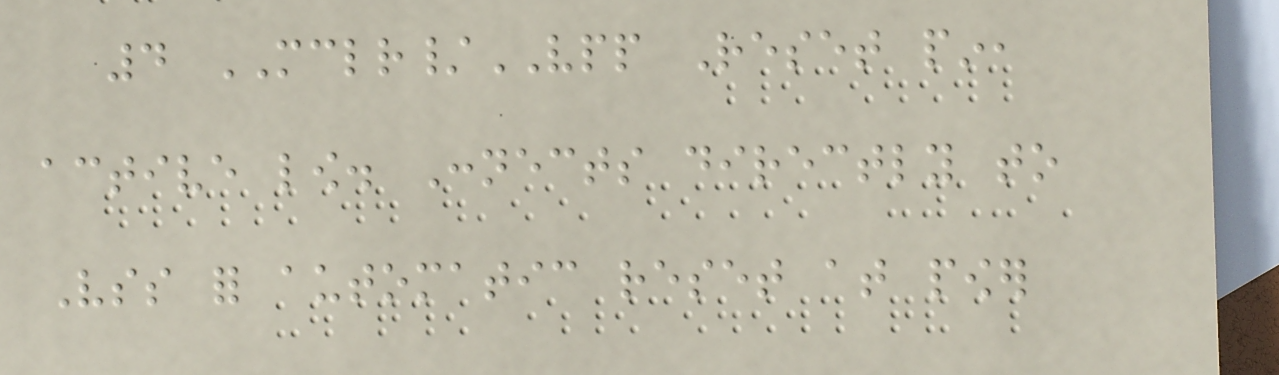4 MCLR/VPP Reset pin,
active low. Connects directly to
Vss for automatic reset at power
